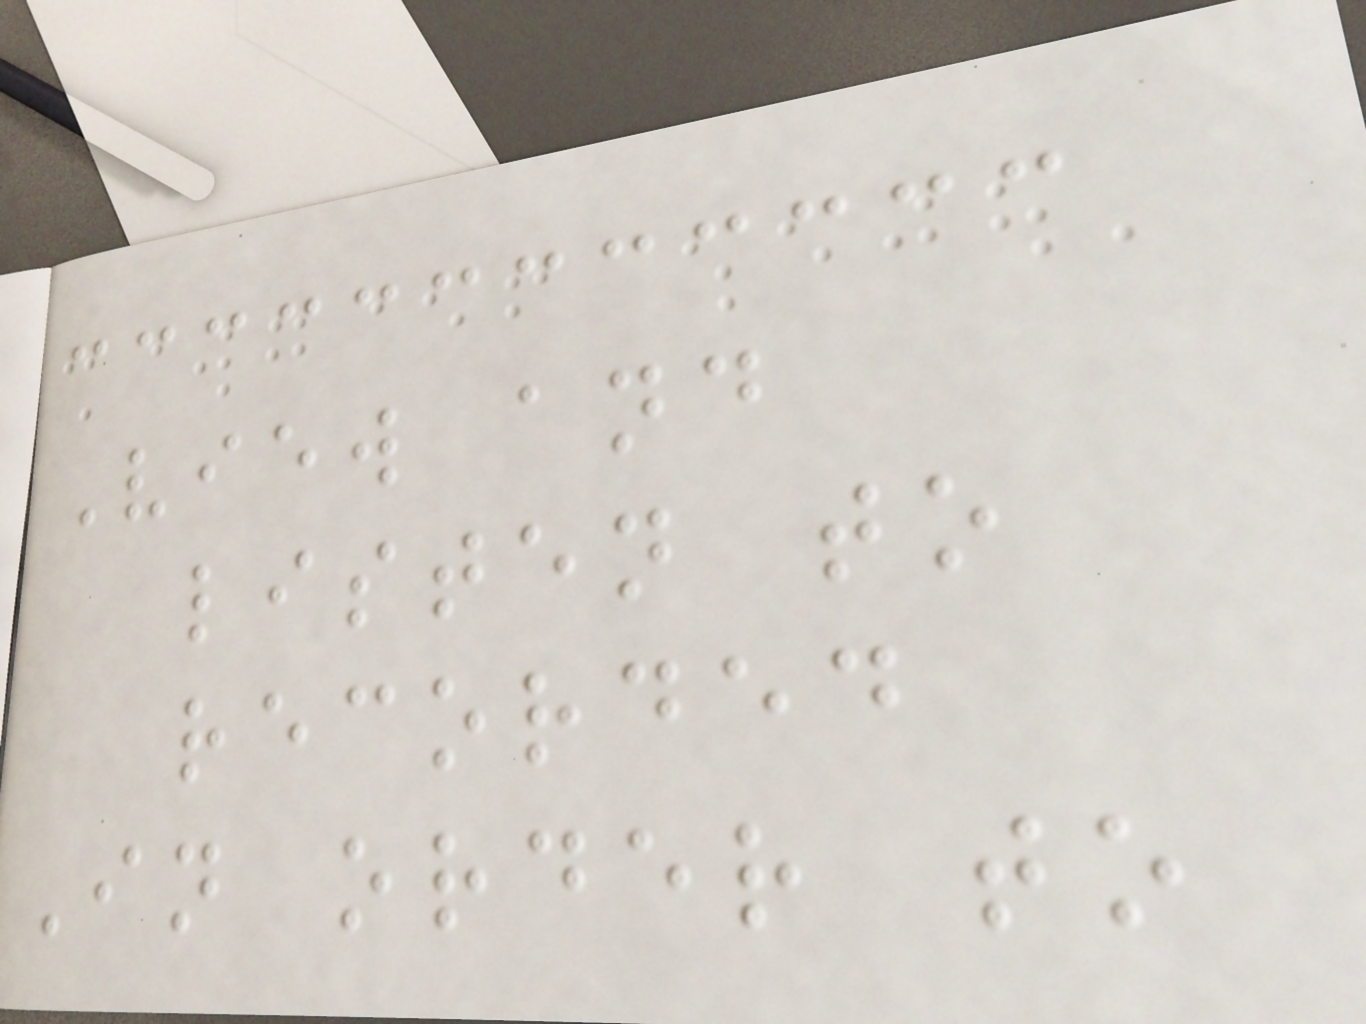View and
listen to
recorded
In order to
